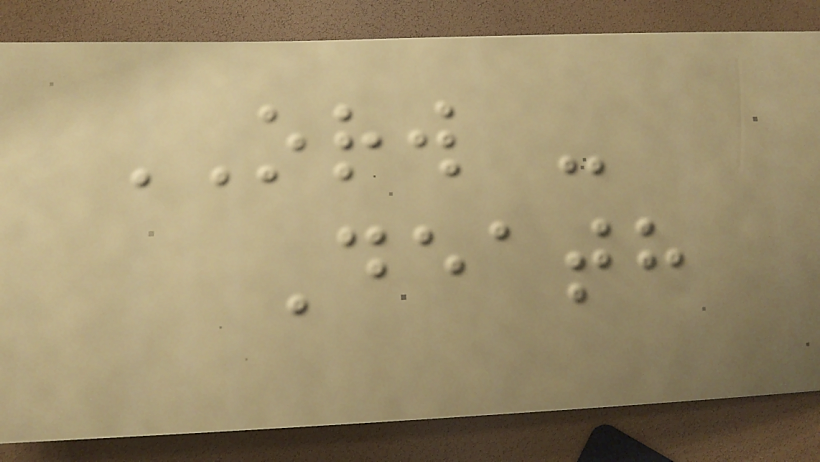ORW -
Death
